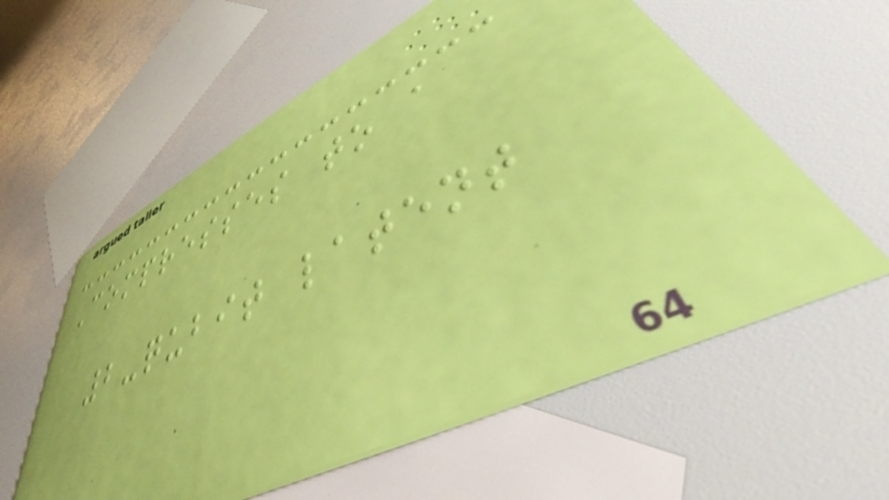Compresses to a
2-qubit latent
